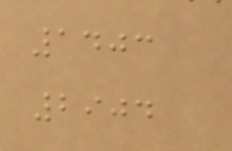1403
2904
